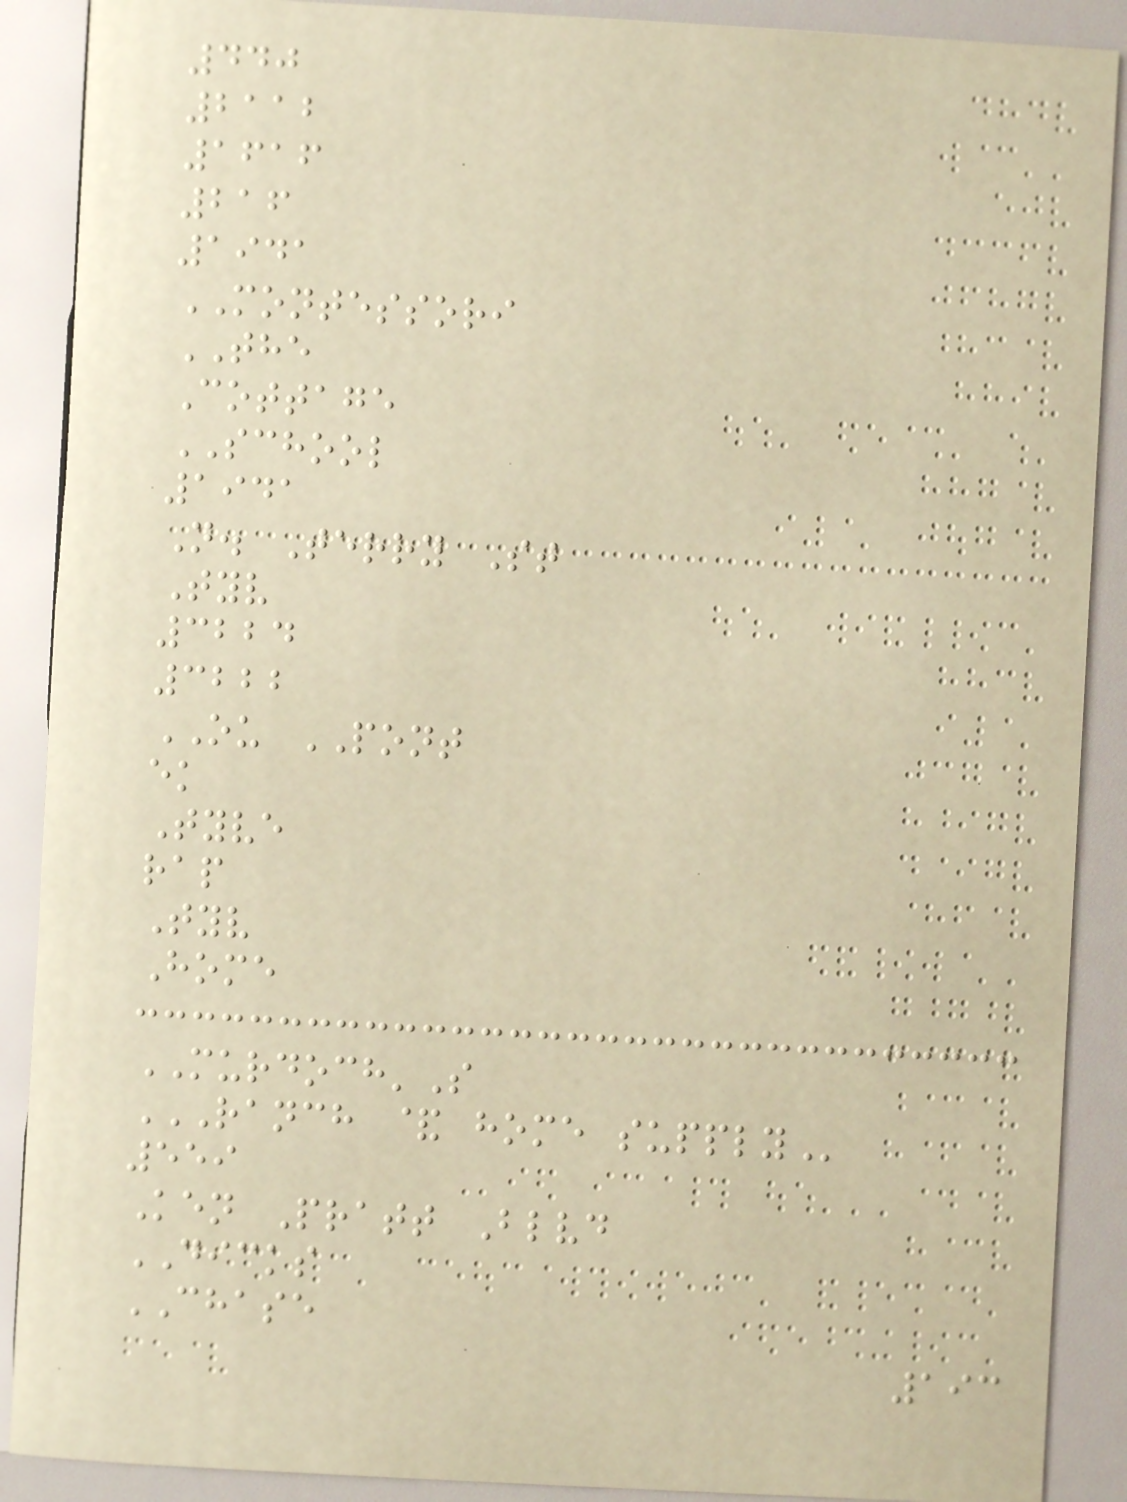440
2112
1616
216
1941
MONTESSORI
THE
Cottage
SCHOOL
1941
N. Terry St
Tyv
3224
3222
OU PONT
ek
Tyve
rap
Tyv
Home
MURDOCH'S
RANCH & HOME SUPPLY
559
Ken Pratt Blvd
DICKS
CHASE
193
